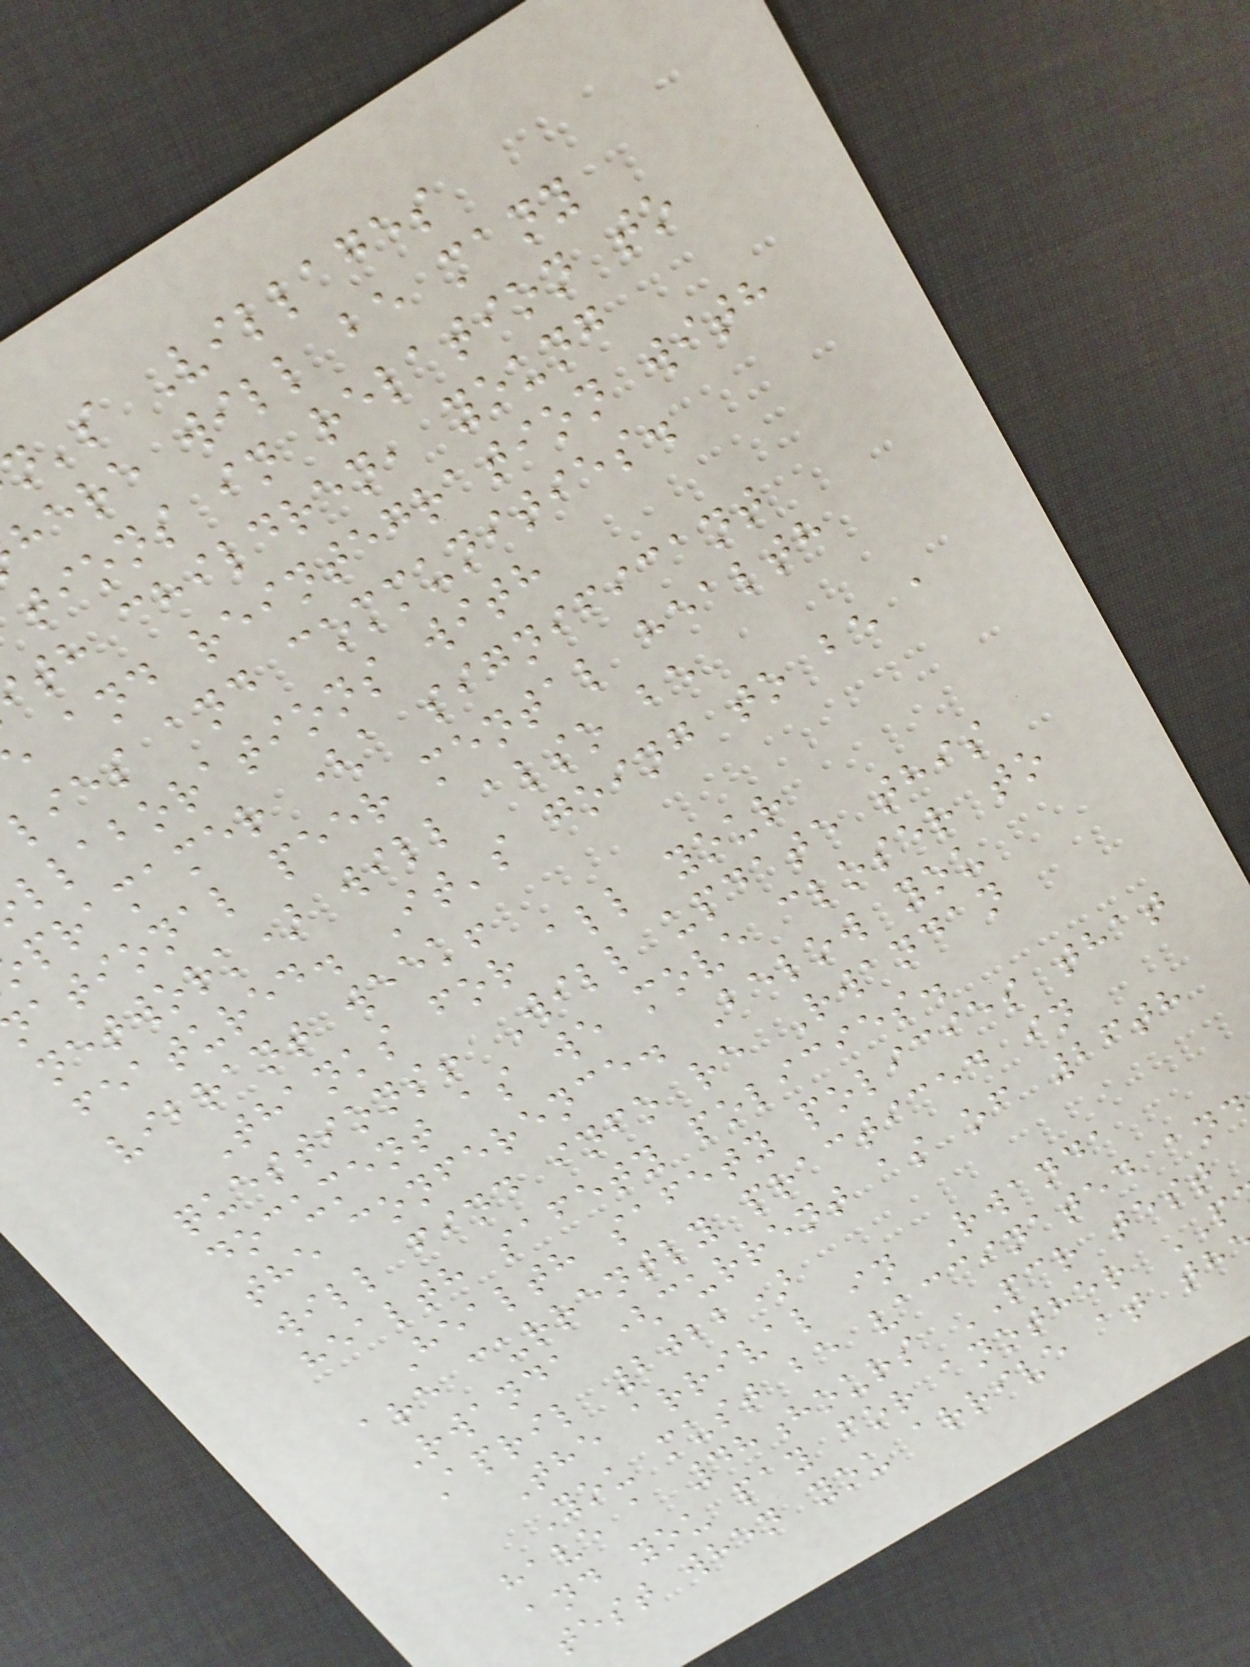n's Villages
here will be many
tions in relation to
th children, young
and reintegration with
lies and communities.
llaborations with
pramamer (a significant
ational peer mental health
network) will also be
featured. It's going to be a
vibrant week!
Thanks for all your
questions! Will update this
document as we move closer to
the conference. Below you
will find info re Rwandan
health safety policies.
Health safety policies that
are currently practiced in
Rwanda (current as of 26th
April 2022)
The arrival in Rwanda
You must be vaccinated an
have a 48hours PCR test
and you pay for another
test when you arrive at th
